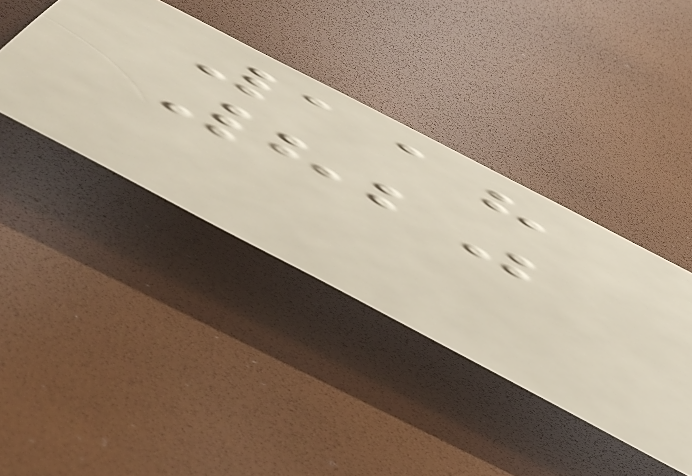118
820
